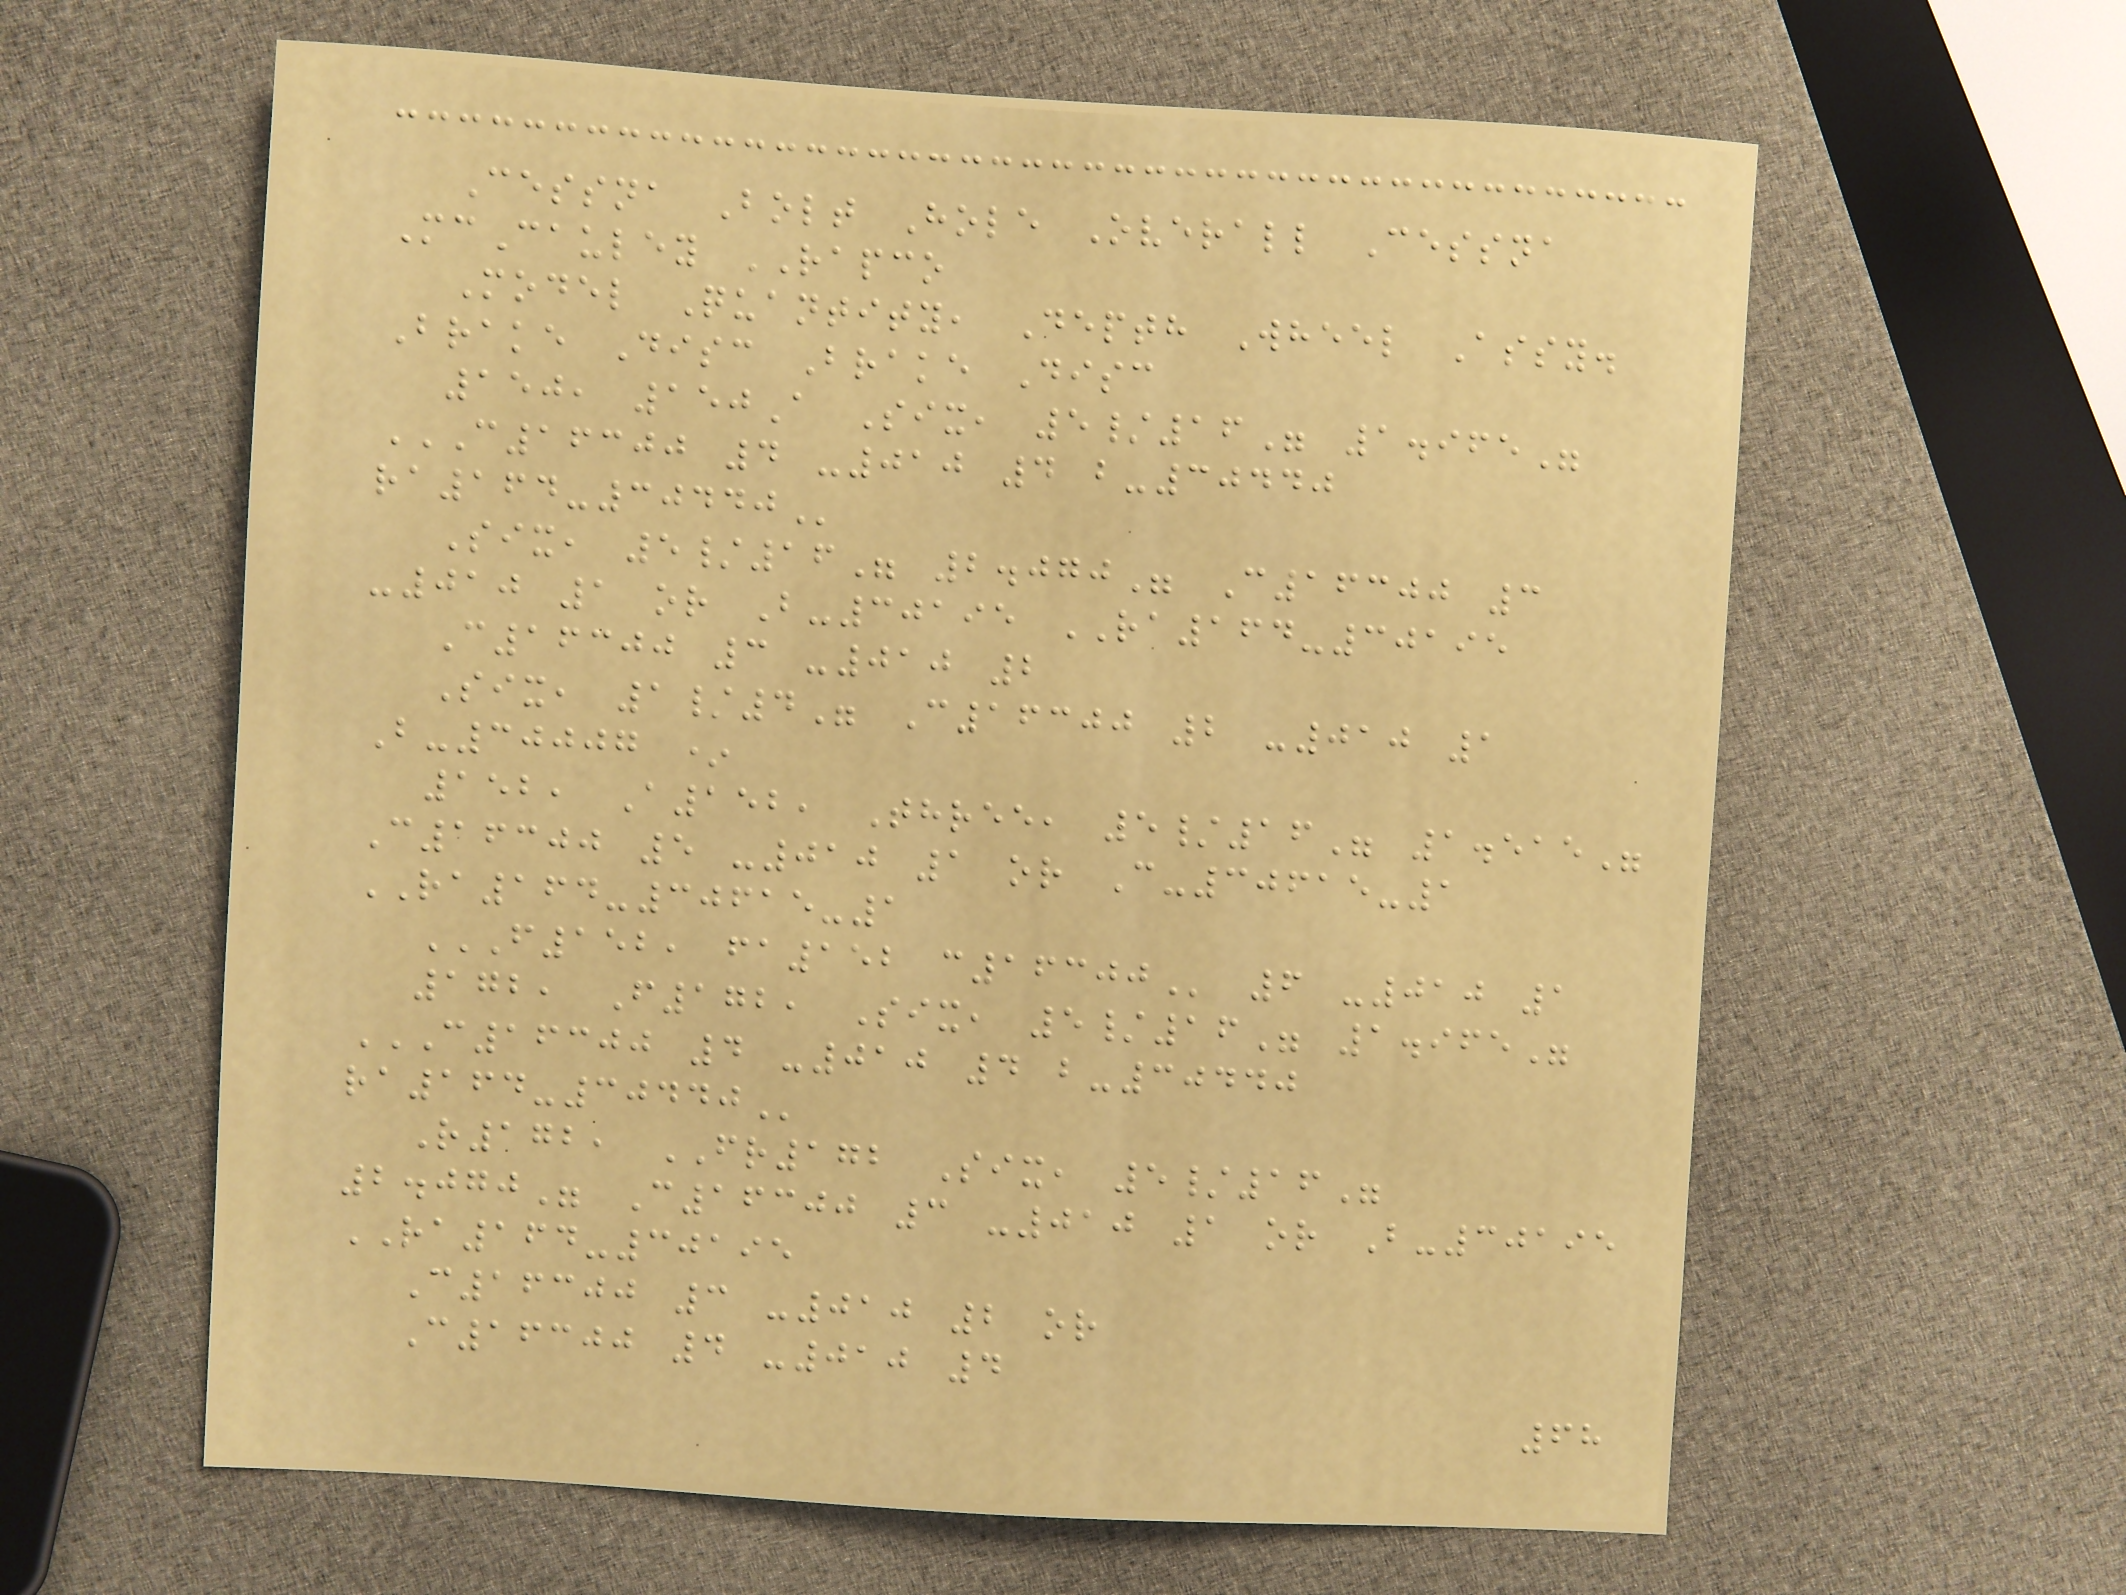Cessna Bolt Hole Overall Cessna
McCauley RAPCO
Model Quantity, Depth Wheel Assy.
Brake Disc Brake Disc
150, 150A Six, 5/16" 1.965"
C16300 4 -010 4 B-30440
RA164-30440
Six, 5/16" 2.070" C16300 3
-010 1 or B-30195 RA164-30195
C16300 3 -010 2
Six, 1/4" C16300 2 -010 1
B-30007 *
152, A152, Three, 5/16" 1.515"
C16300 5 -010 1 or C-30615-1
RA164-30615-1
F152, FA152 C16300 6 -010 1
172, F172, Six, 5/16" 1.965"
C16300 4 -010 4 B-30440
RA164-30440
R172, FR172 Six, 5/16"
2.070" C16300 3 -010 1 or B-30195
RA164-30195
C16300 3 -010 2 or
C16300 4 -010 4
68
